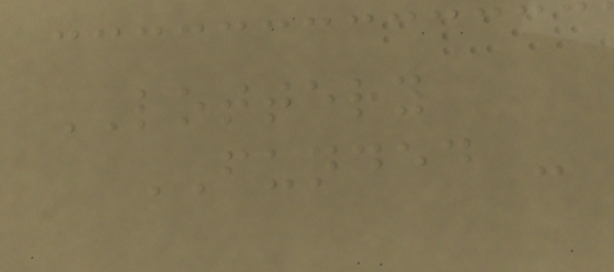LOTTERY
FUNDED -
